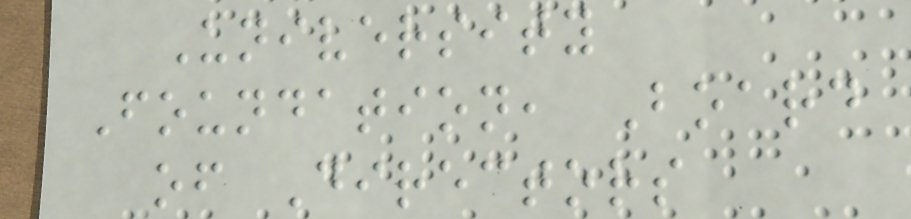University
Foundation, Board
of Directors
